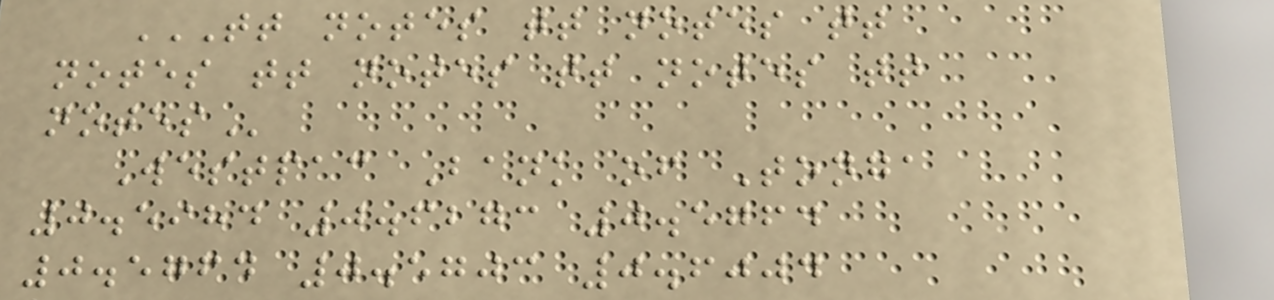TT NOTES TT NOTES TT
NOTES TT NOTES TT NOTES TT
NOTES
Westpac Bank of Tonga
0.5984 0.6273 0.5764
0.5764 0.5703 0.6004
